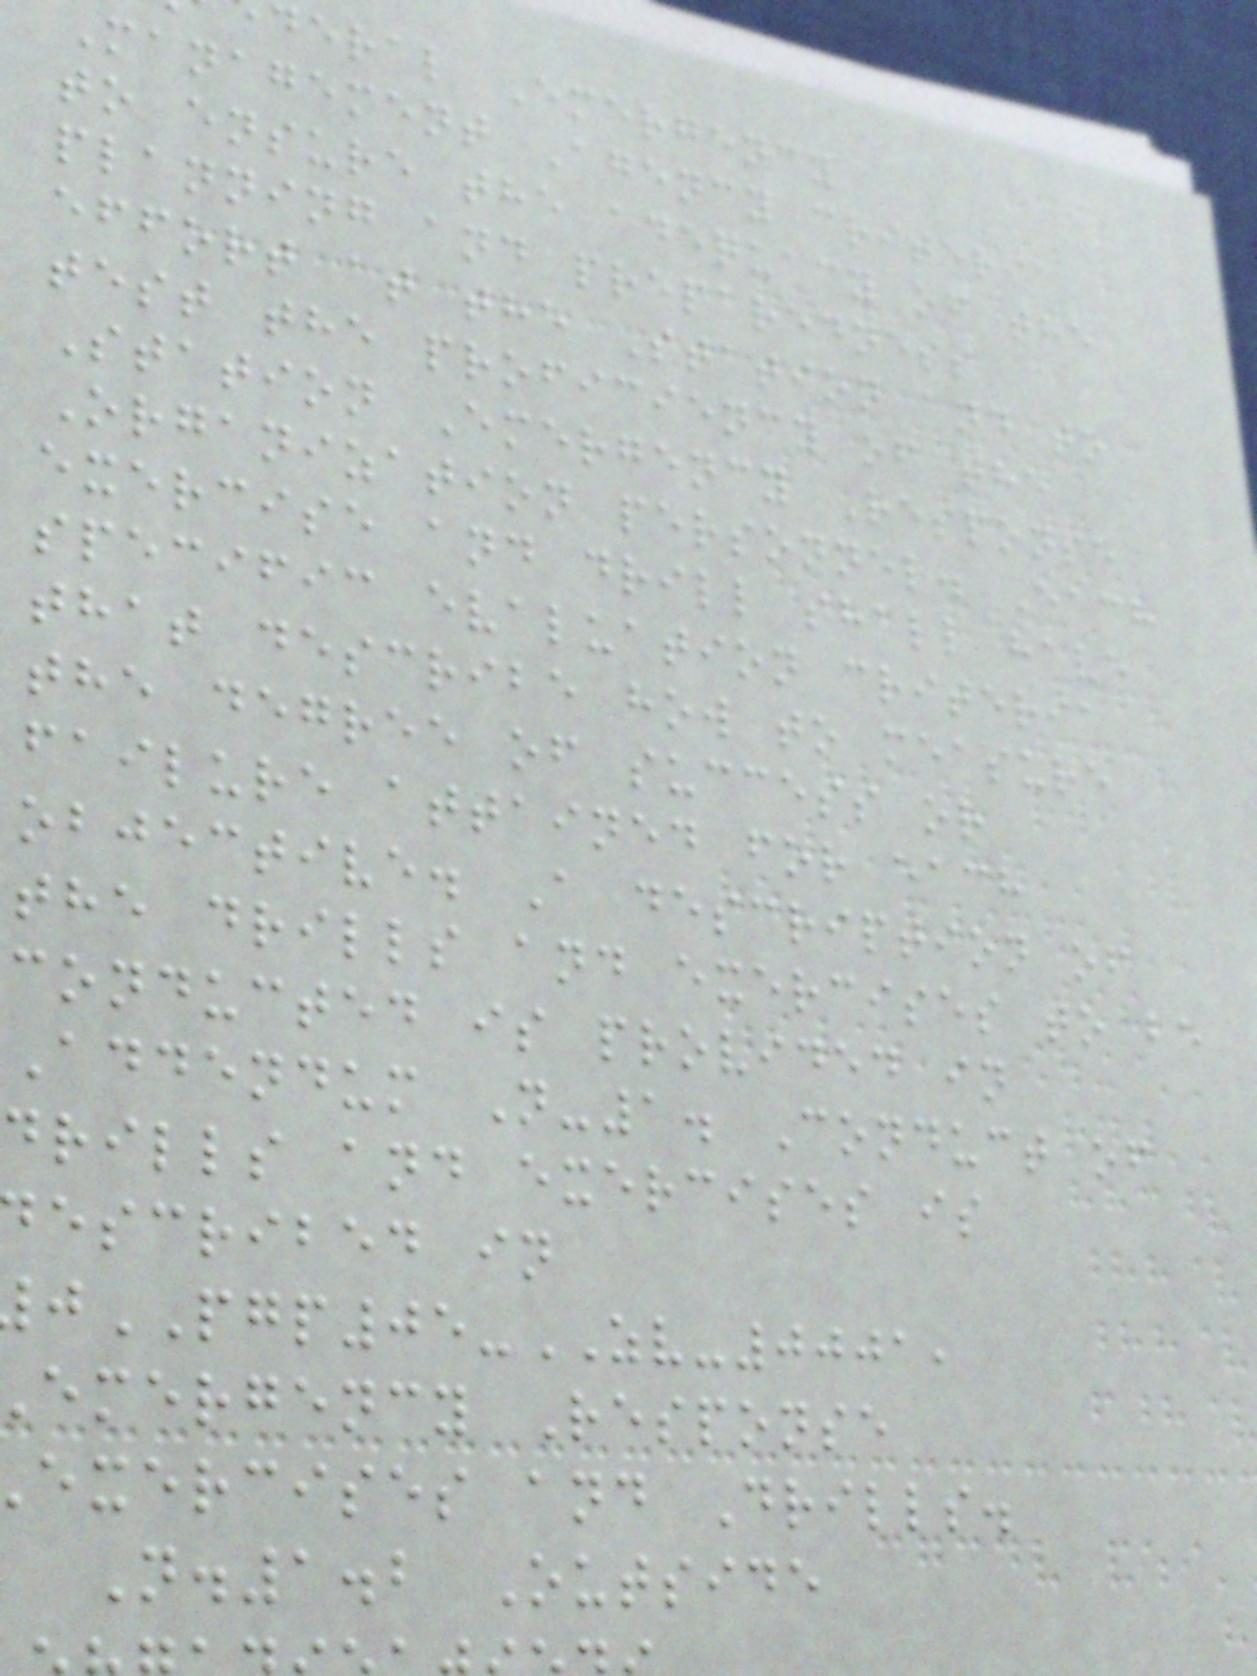deral Emergency
Management Agency criteria
to ensure the adequacy of the
planning and preparedness
effort at the Station and to
test the proficiency of the
Station Emergency Response
Organization personnel. Each
exercise and drill shall have
specific evaluation criteria
that describe how to measure
the degree of success or
failure attained for each
objective. A description of
the drills and exercises to be
conducted is provided in
Addendum N-1. Conduct of
drills and exercises is
escribed in
PGP05-ZV-0001,
emergency Response
exercises and Drills.
N.1.2 Outside
